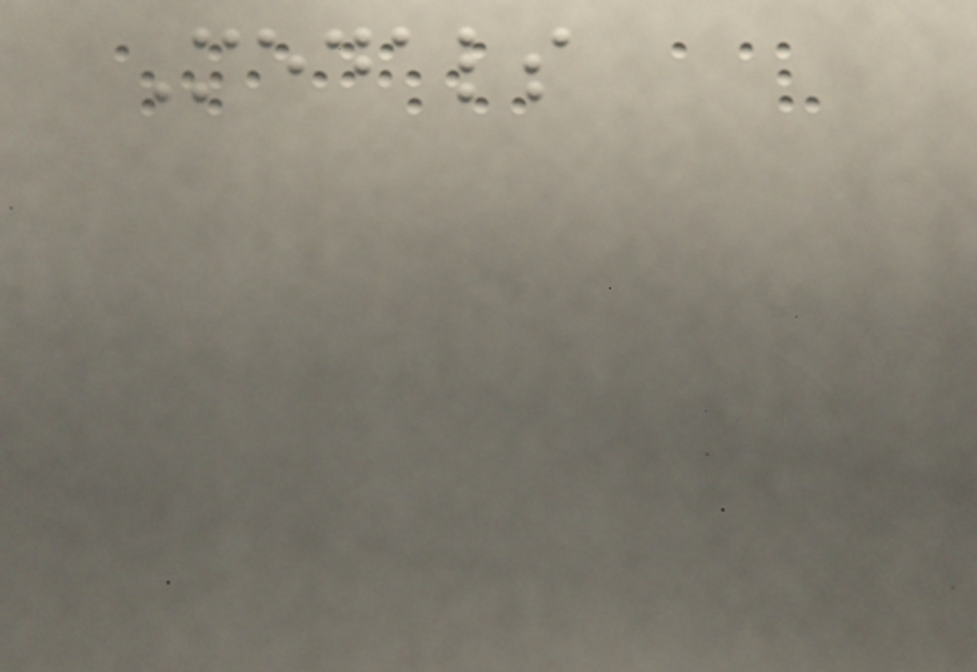Medals
